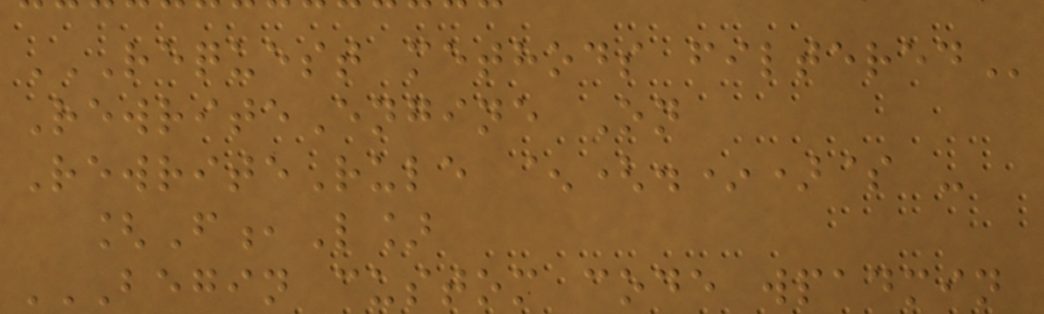REQUEST METHODS FILTERED
RewriteEngine On
RewriteRule ^(.*)$ -
[F,L]
BEGIN CUSTOM CODE WPADMIN
